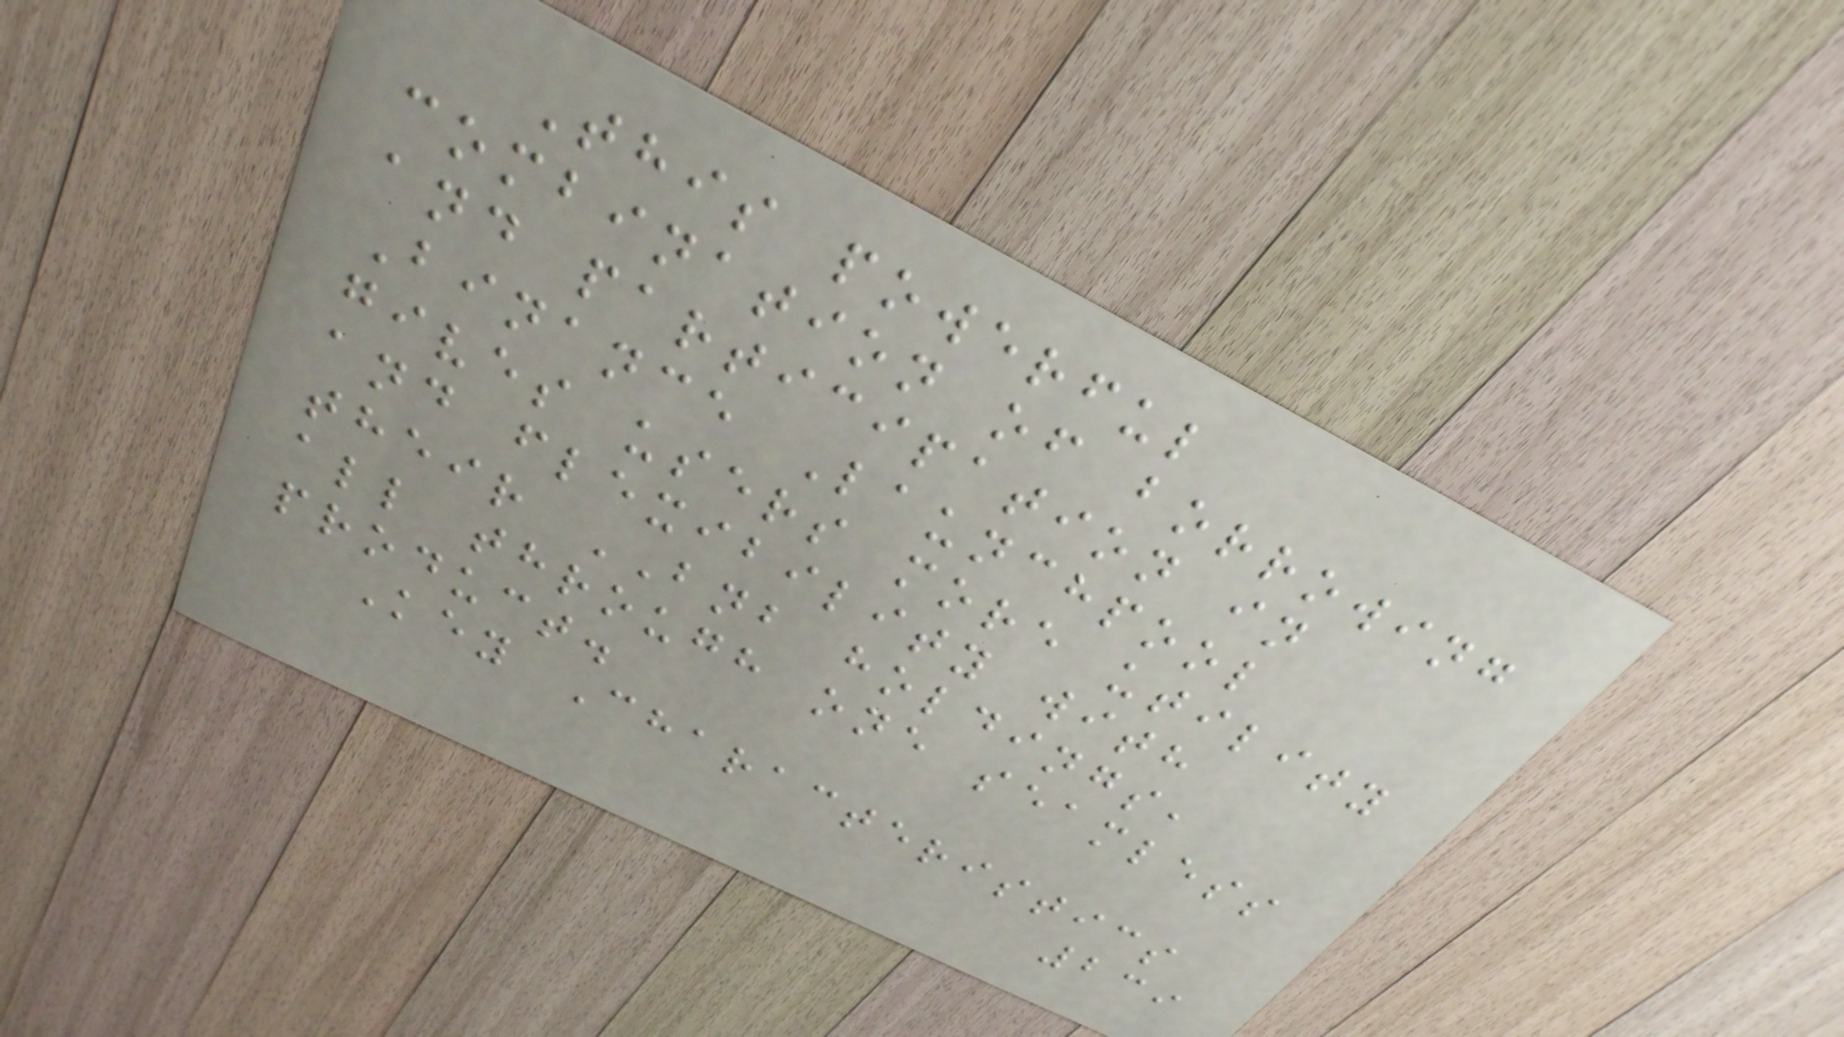This powerful
combination of borrowing
and participation in
Binance Launchpool
gives users more utility
and flexibility with
their BNB holdings,
all through one seamless
product.
Key Characteristics
239
